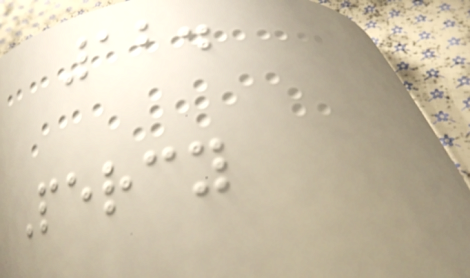12.
Percy
